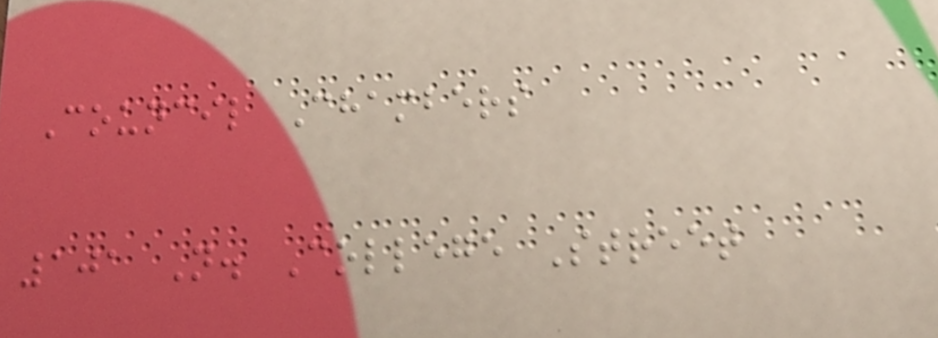Council Chambers
101 N. College Street
